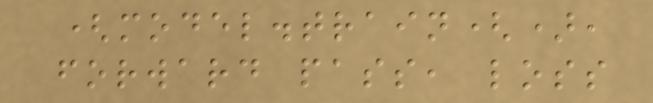(model.train(),
forward pass, loss
